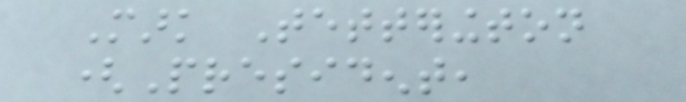Mark Tetterington
(President,
